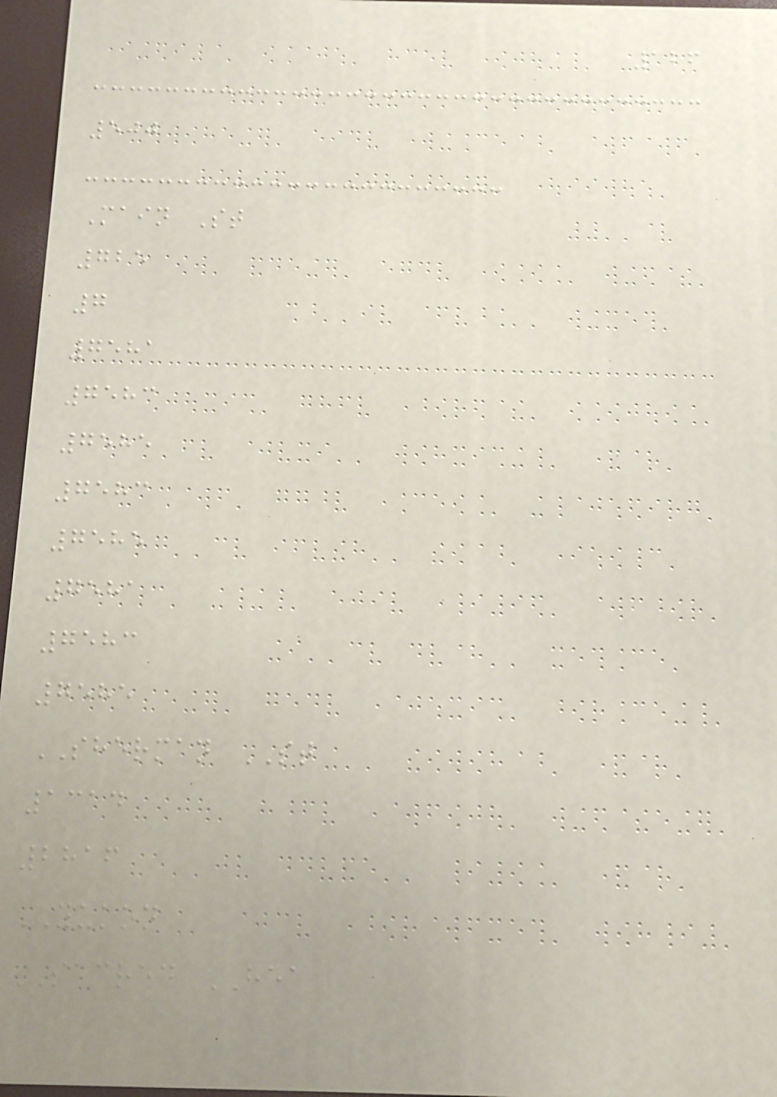126
500
Main St
725
7
7581
7583
7585
7583
7585
7581
7583
7585
SHERMAN ST
1314
2816
YUKON
SACRED HEA
